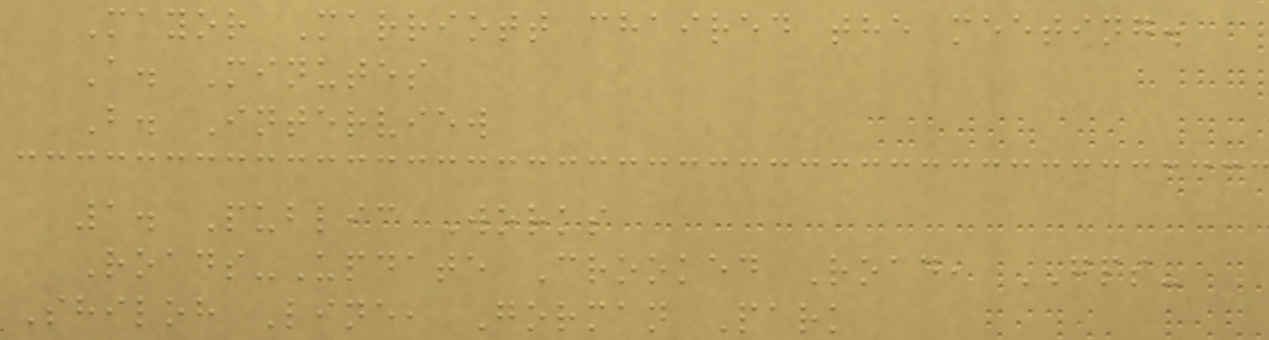Mayor Marriott chaired the meeting.
A. Minutes
B. Interview
1. Public Works
Roads-Update Crooked Road, GPS-
Shiloh Line, Gorman Park
